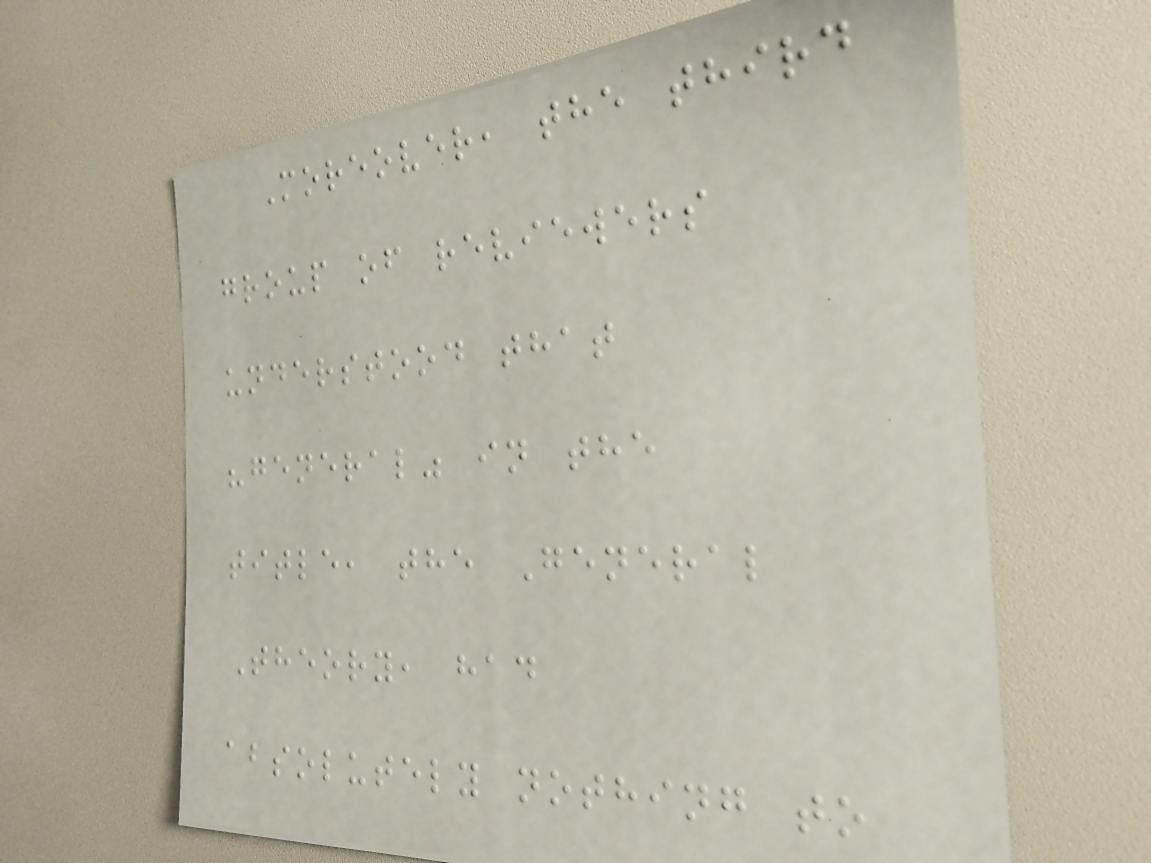Moreover, the third
group of reviewers
understood that
"general" in the
title, the General
Theory, had
absolutely nothing to
